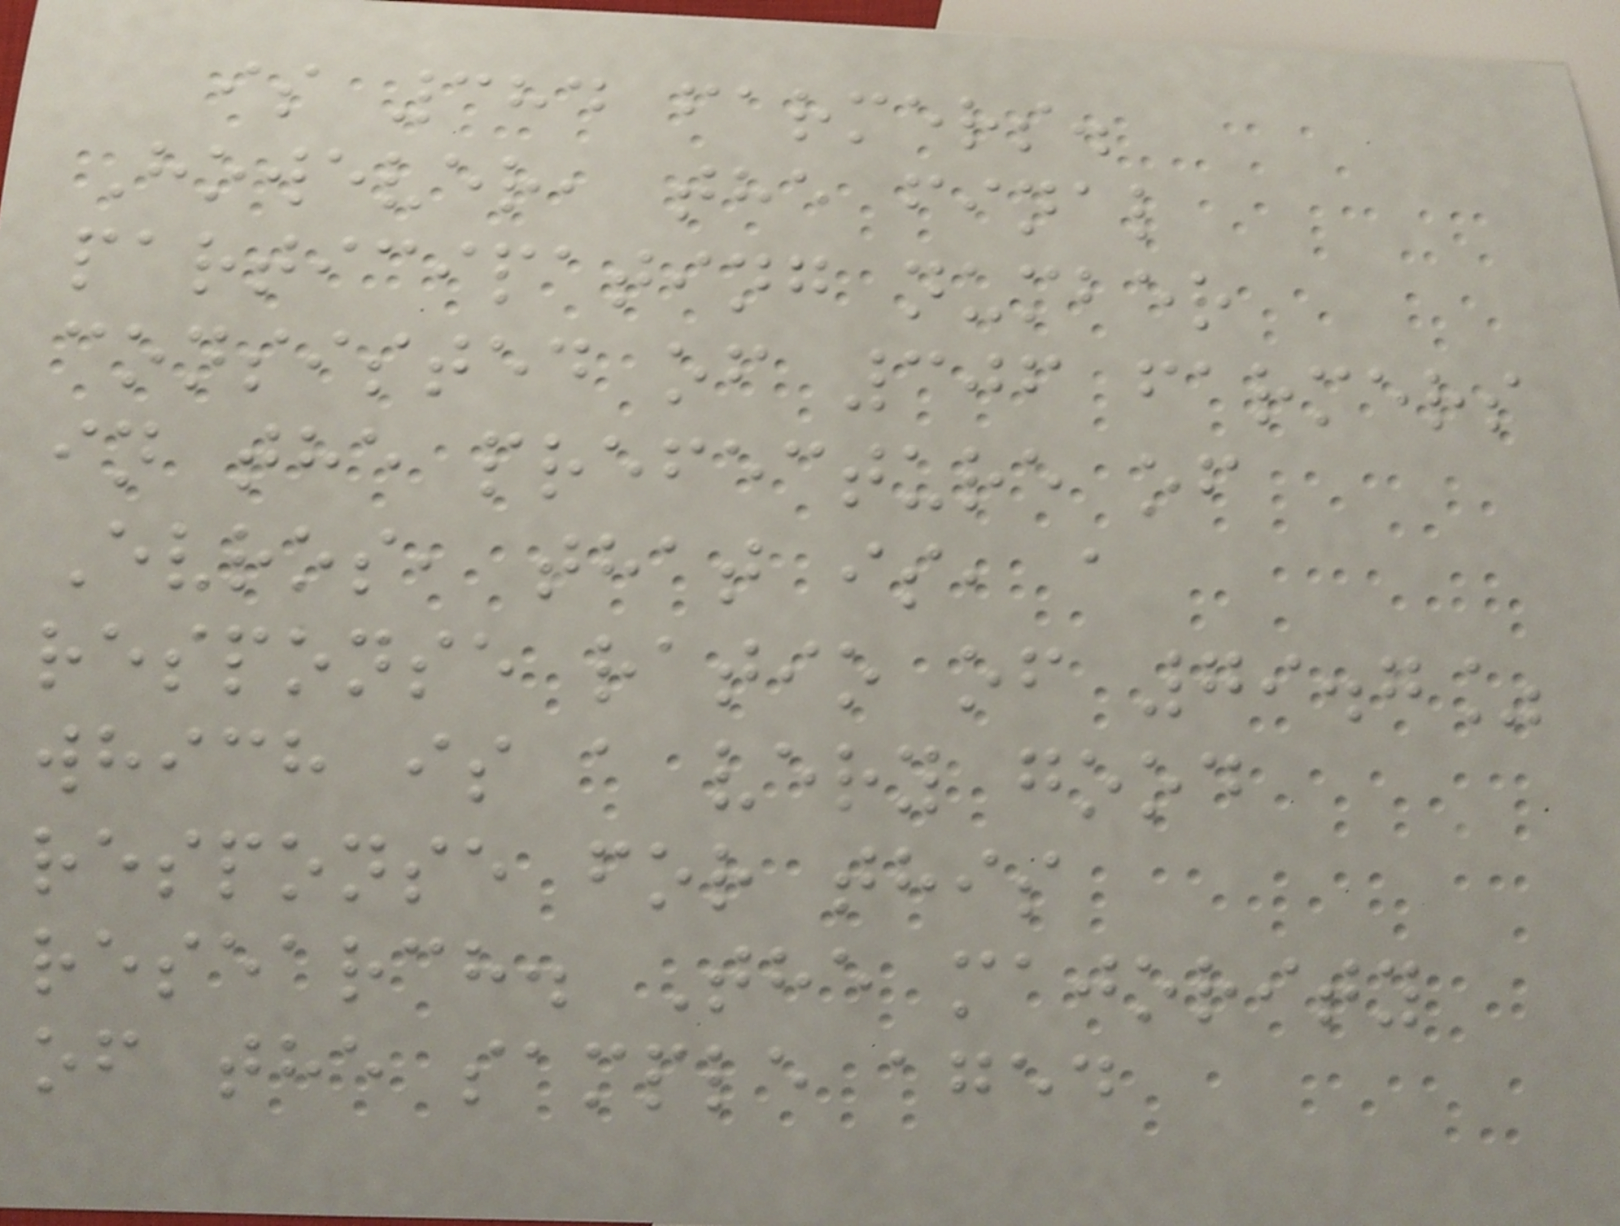is 384 farmers.
However, the final
participating number
consisted of 306 farmers
in the prefecture of
Evros, that is, a
response ratio of 79.7%
which is a very good
response for this
research. The majority
of the sample aged
